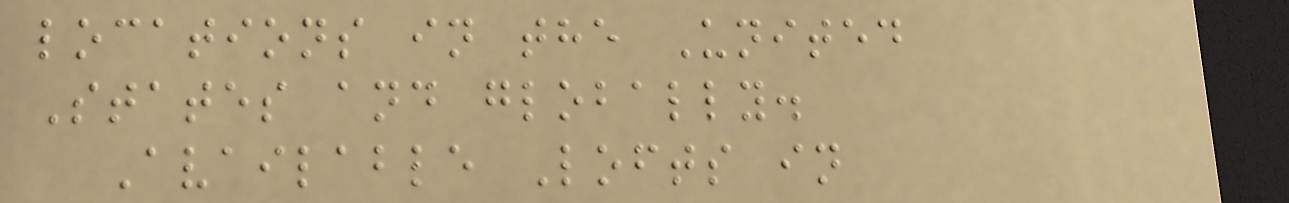locations in the United
States and globally.
Available Lofts in
